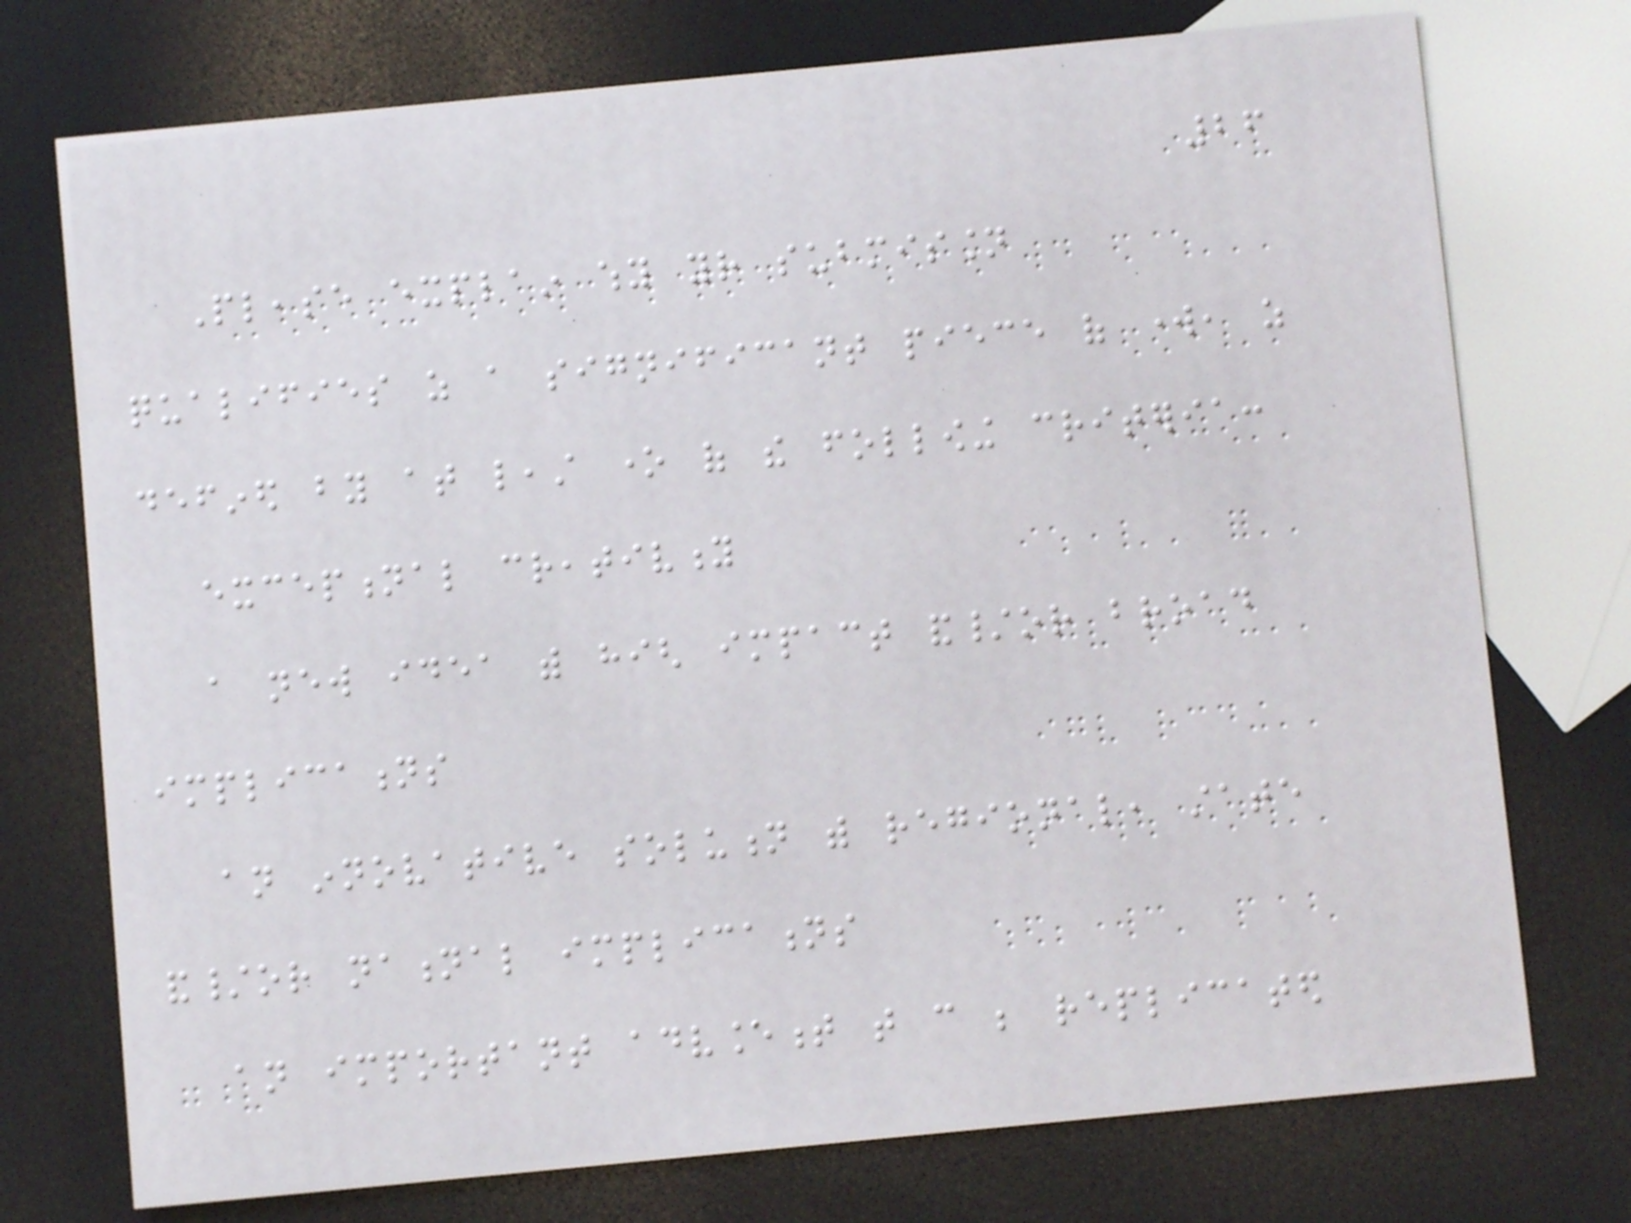26
Please explain why your submission
qualifies as a significant piece of work, as
defined by at least one of the following criteria:
exceptional creativity
a new idea with high impact and/or broad
implications
an innovative solution with regional, state
and/or national implications
an important advancement that can be replicated
